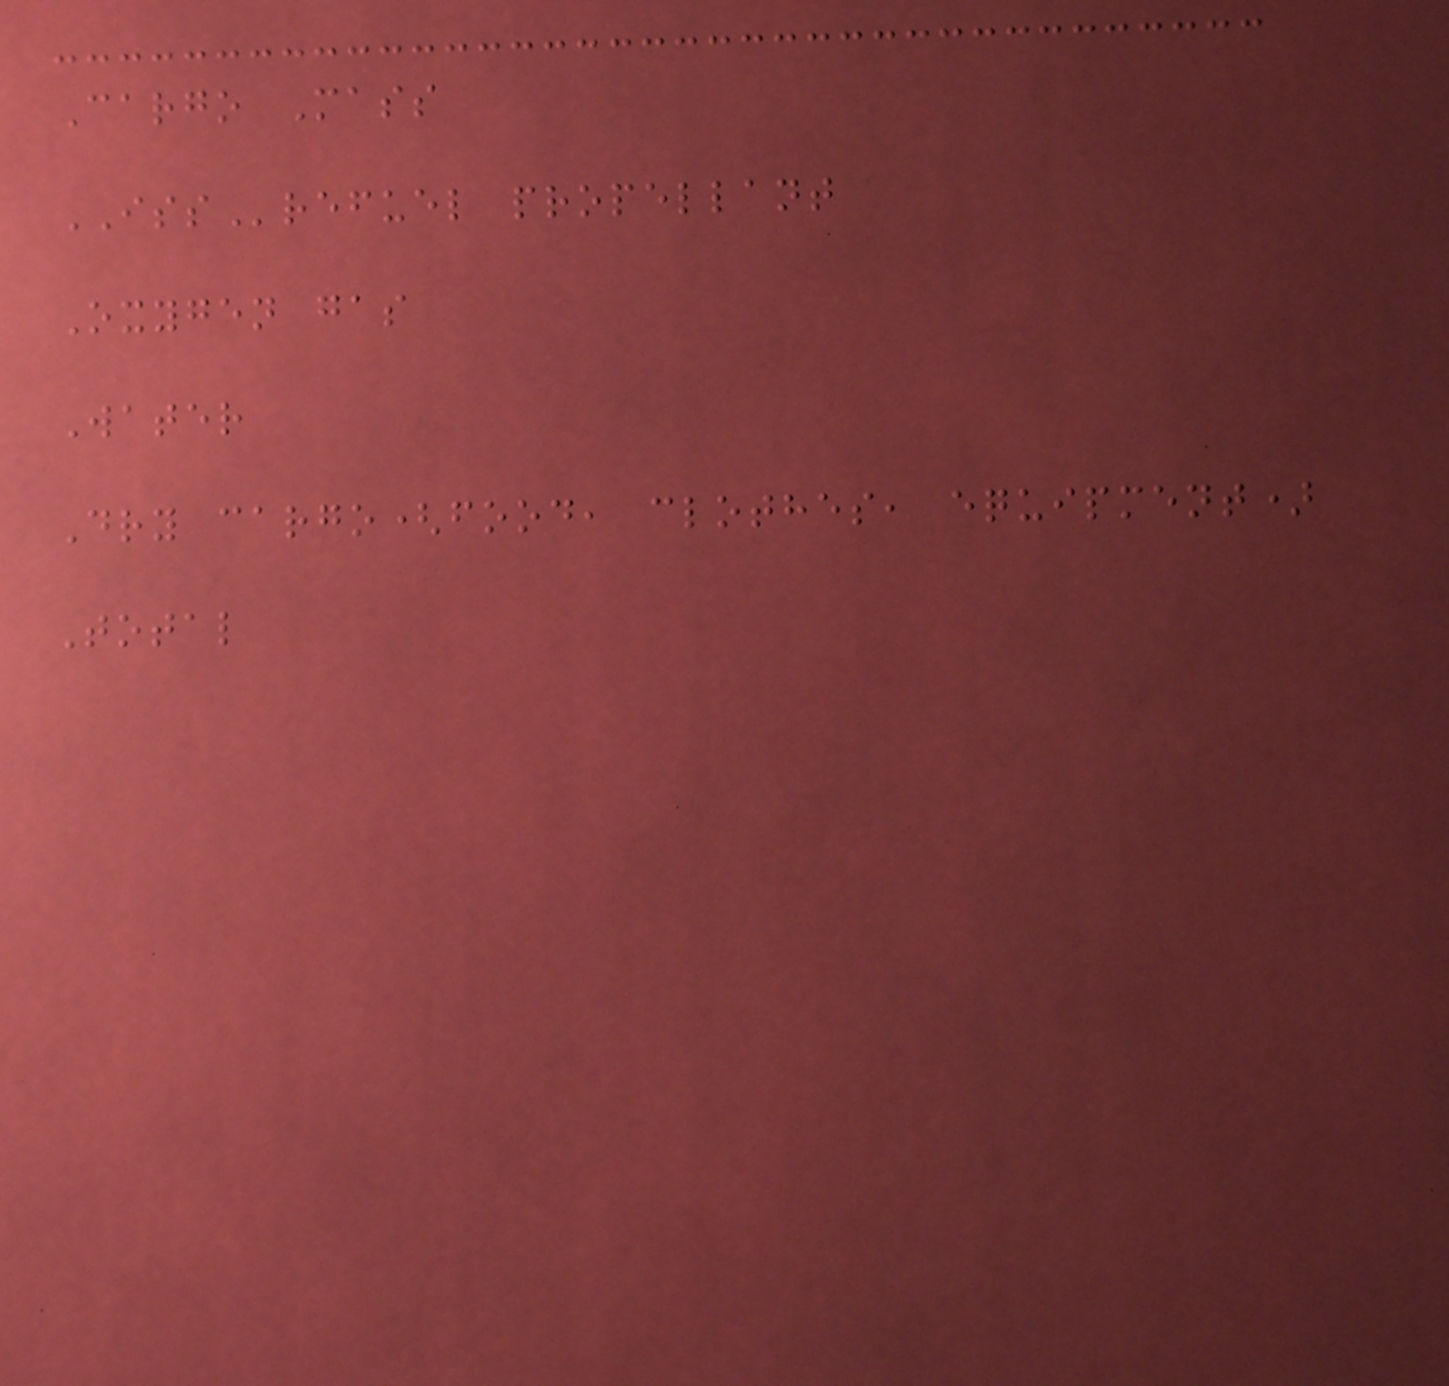Cargo Mass
ISSrefuel propellant
Oxygen gas
Water
Dry cargo(food, clothes, equipment)
Total
